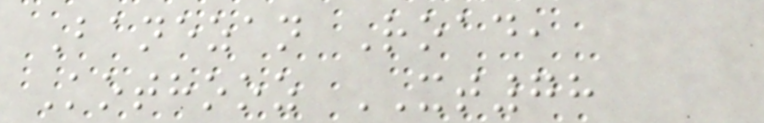Banezan Road,
Kothooz XT78
